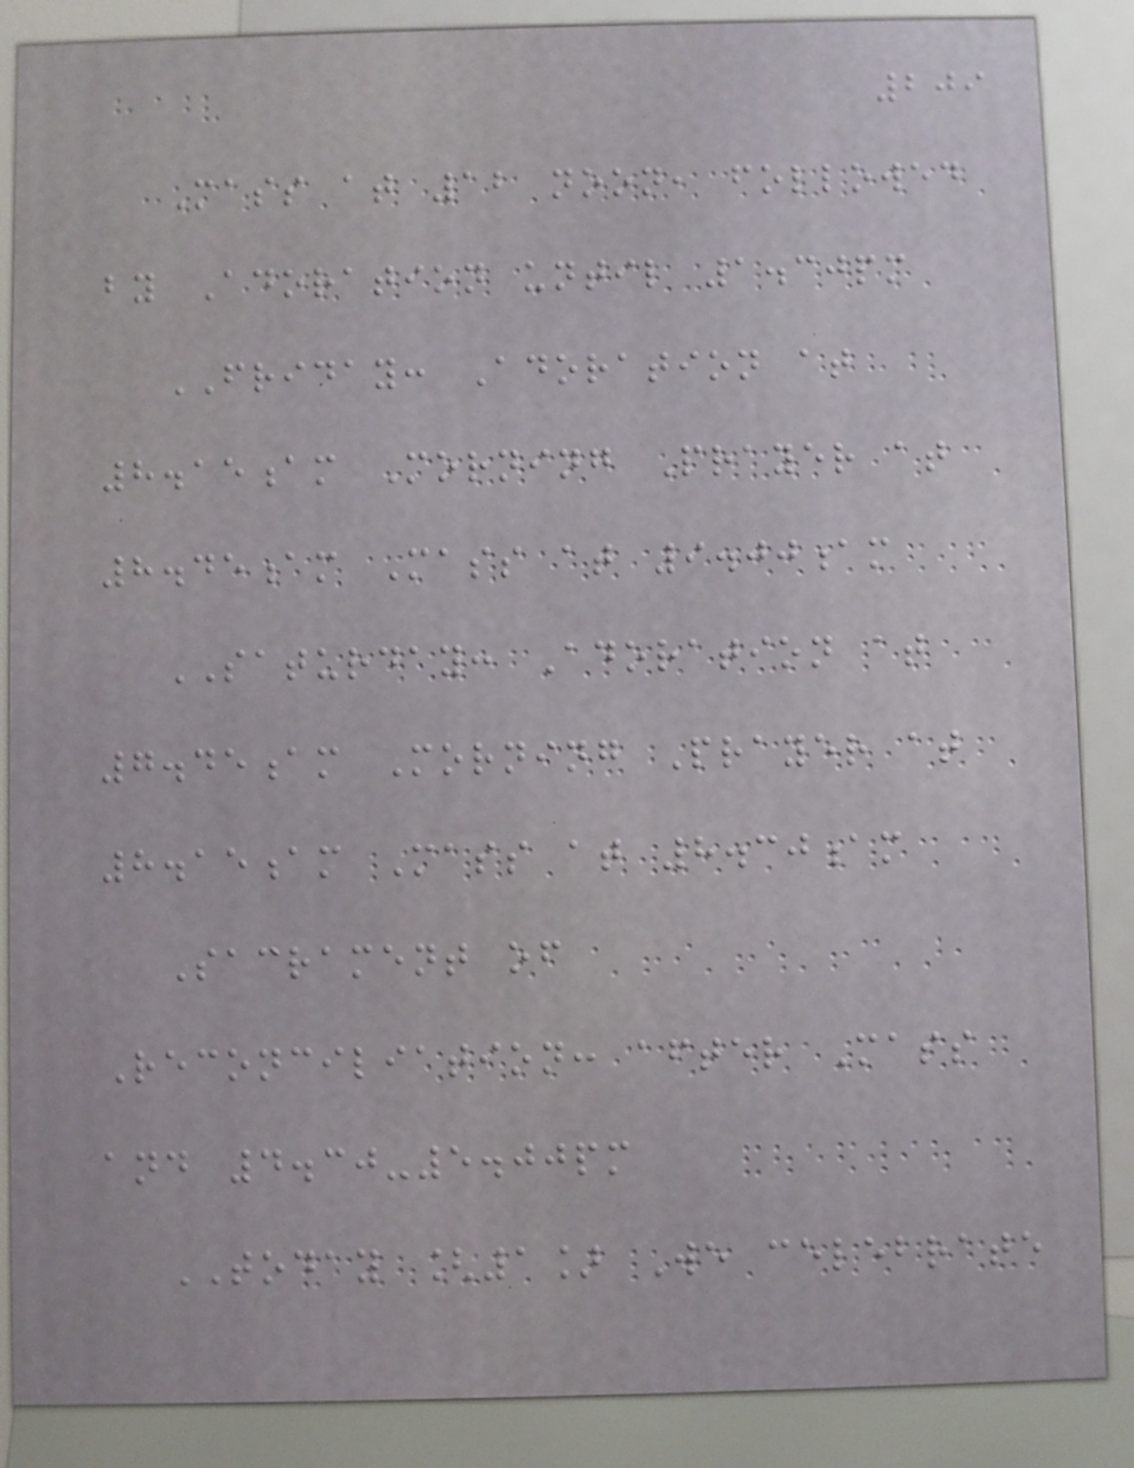209
Mass at 12 noon, followed
by Adoration until 1.30pm
FRIDAY: Adoration at
8.15am Morning Prayer at
8.45am Mass at 9.00am
SATURDAY: Adoration at
7.45am Morning Prayer at
8.15am Mass at 8.30am
Sacrament of
Reconciliation: after Mass
and 4.30-5.00pm
TODAY [1] We celebrate
